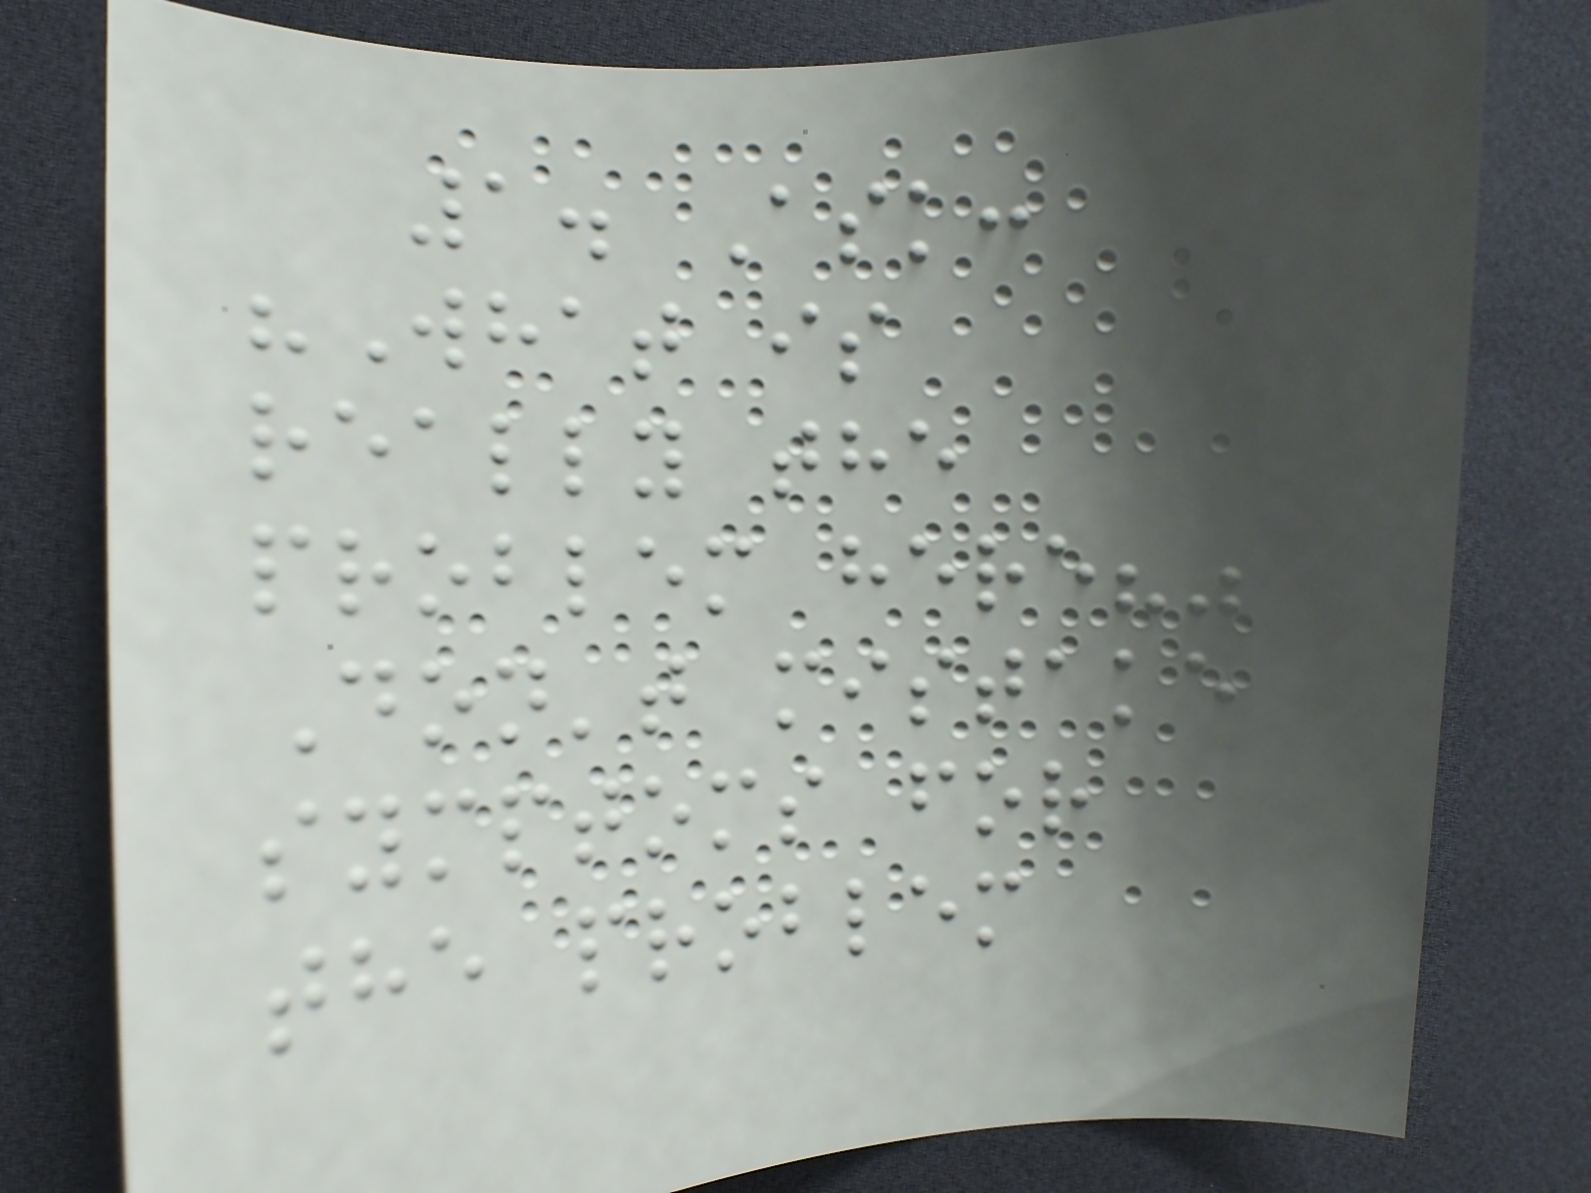1. Ask:
"What is
really the
problem here?"
Don't mistake
symptoms for
the problem
